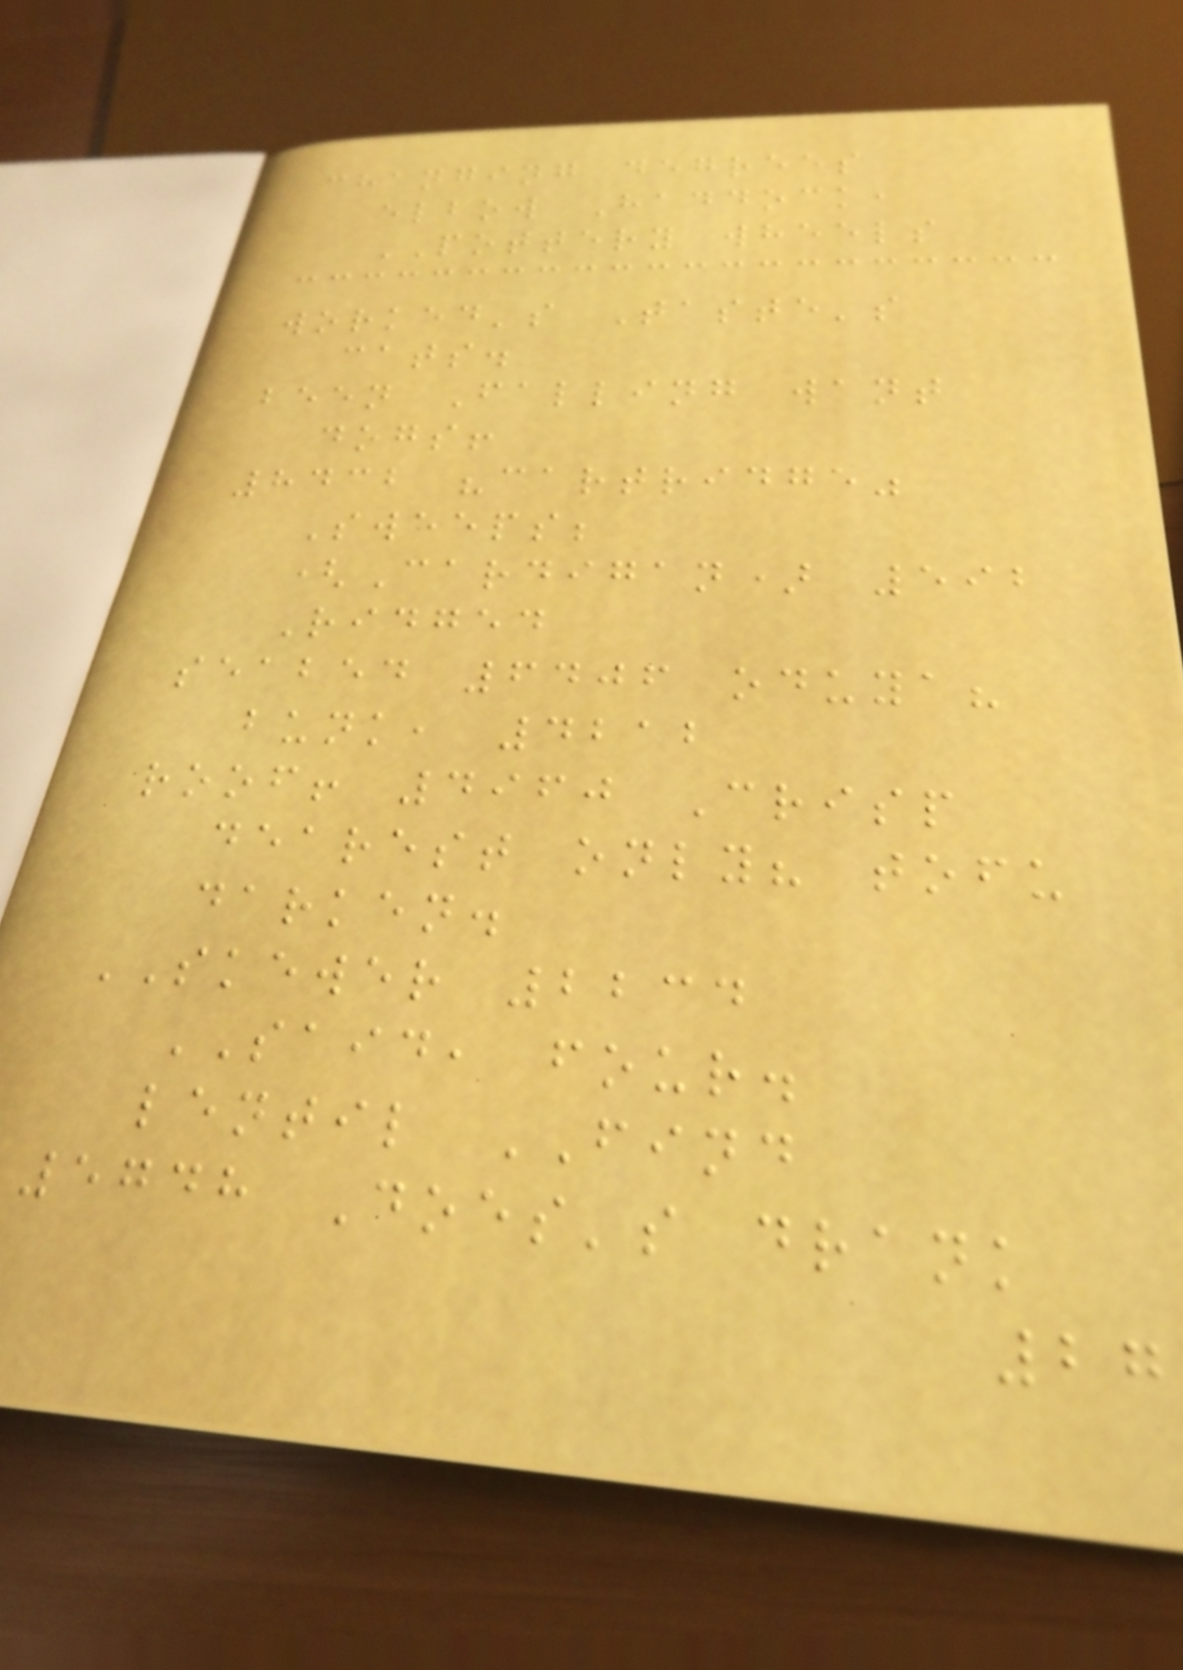changing degrees
elbow Haddock,
POTTERY wheels
worked's Taste's
cats.
been Falling want
dogs!
8432 "cartridge"
Sweeps;
(Cardigan) 592
Ridged
seabed 6406 oduya?
bunk, 4212
roof! 4960 Crisp
dearest only? tofu
darken.
SKEWER 2234
SAID, four.
lentil FIND
5748 Does's drank
27
